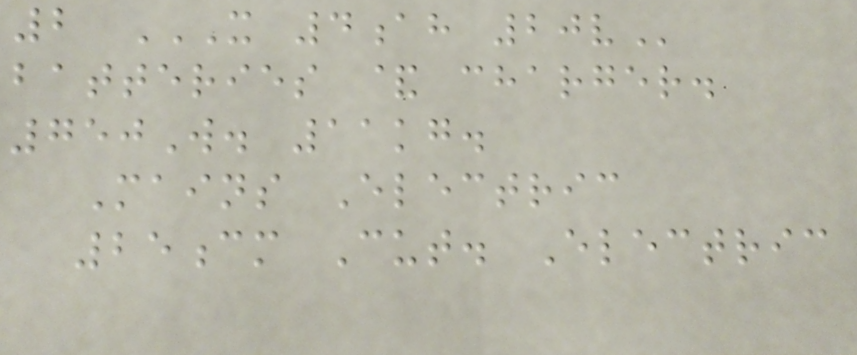2 X 4AH 20V
batteries & charger.
750W. 11kg.
Mains Electric
25cm Cut. Electric
